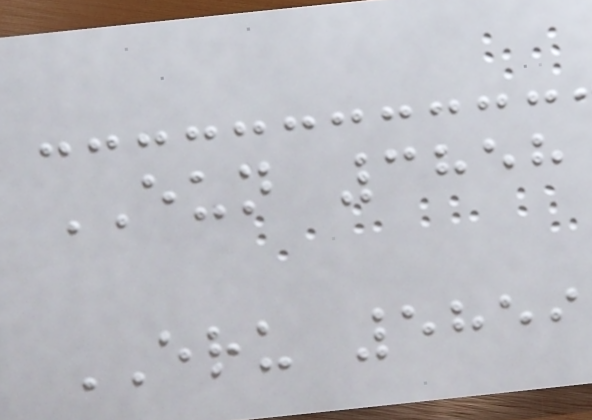EUN 3858
ERU 5859
